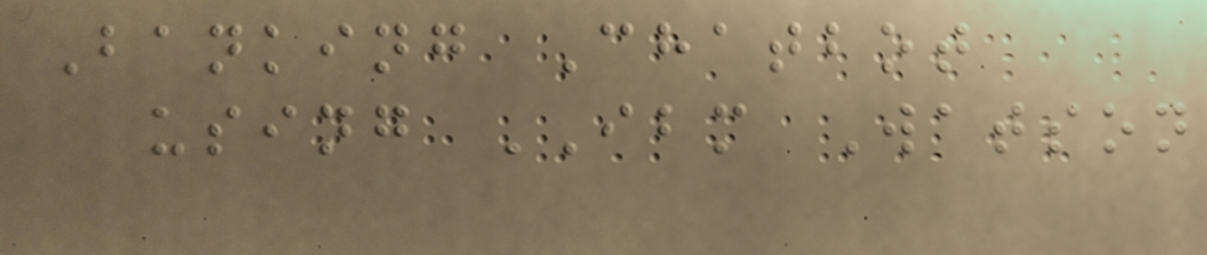Banking Chatbot
using IBM Watson
